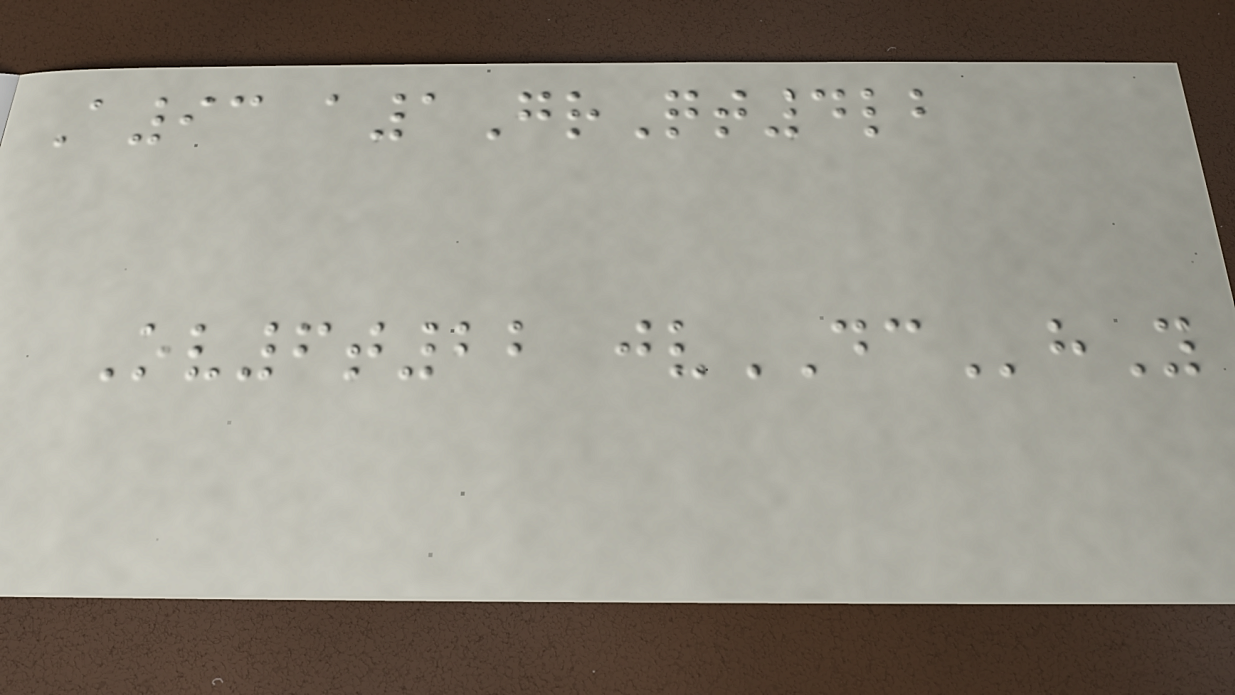A93 a1GrQt4lb
Ov6t22 jvDChY
